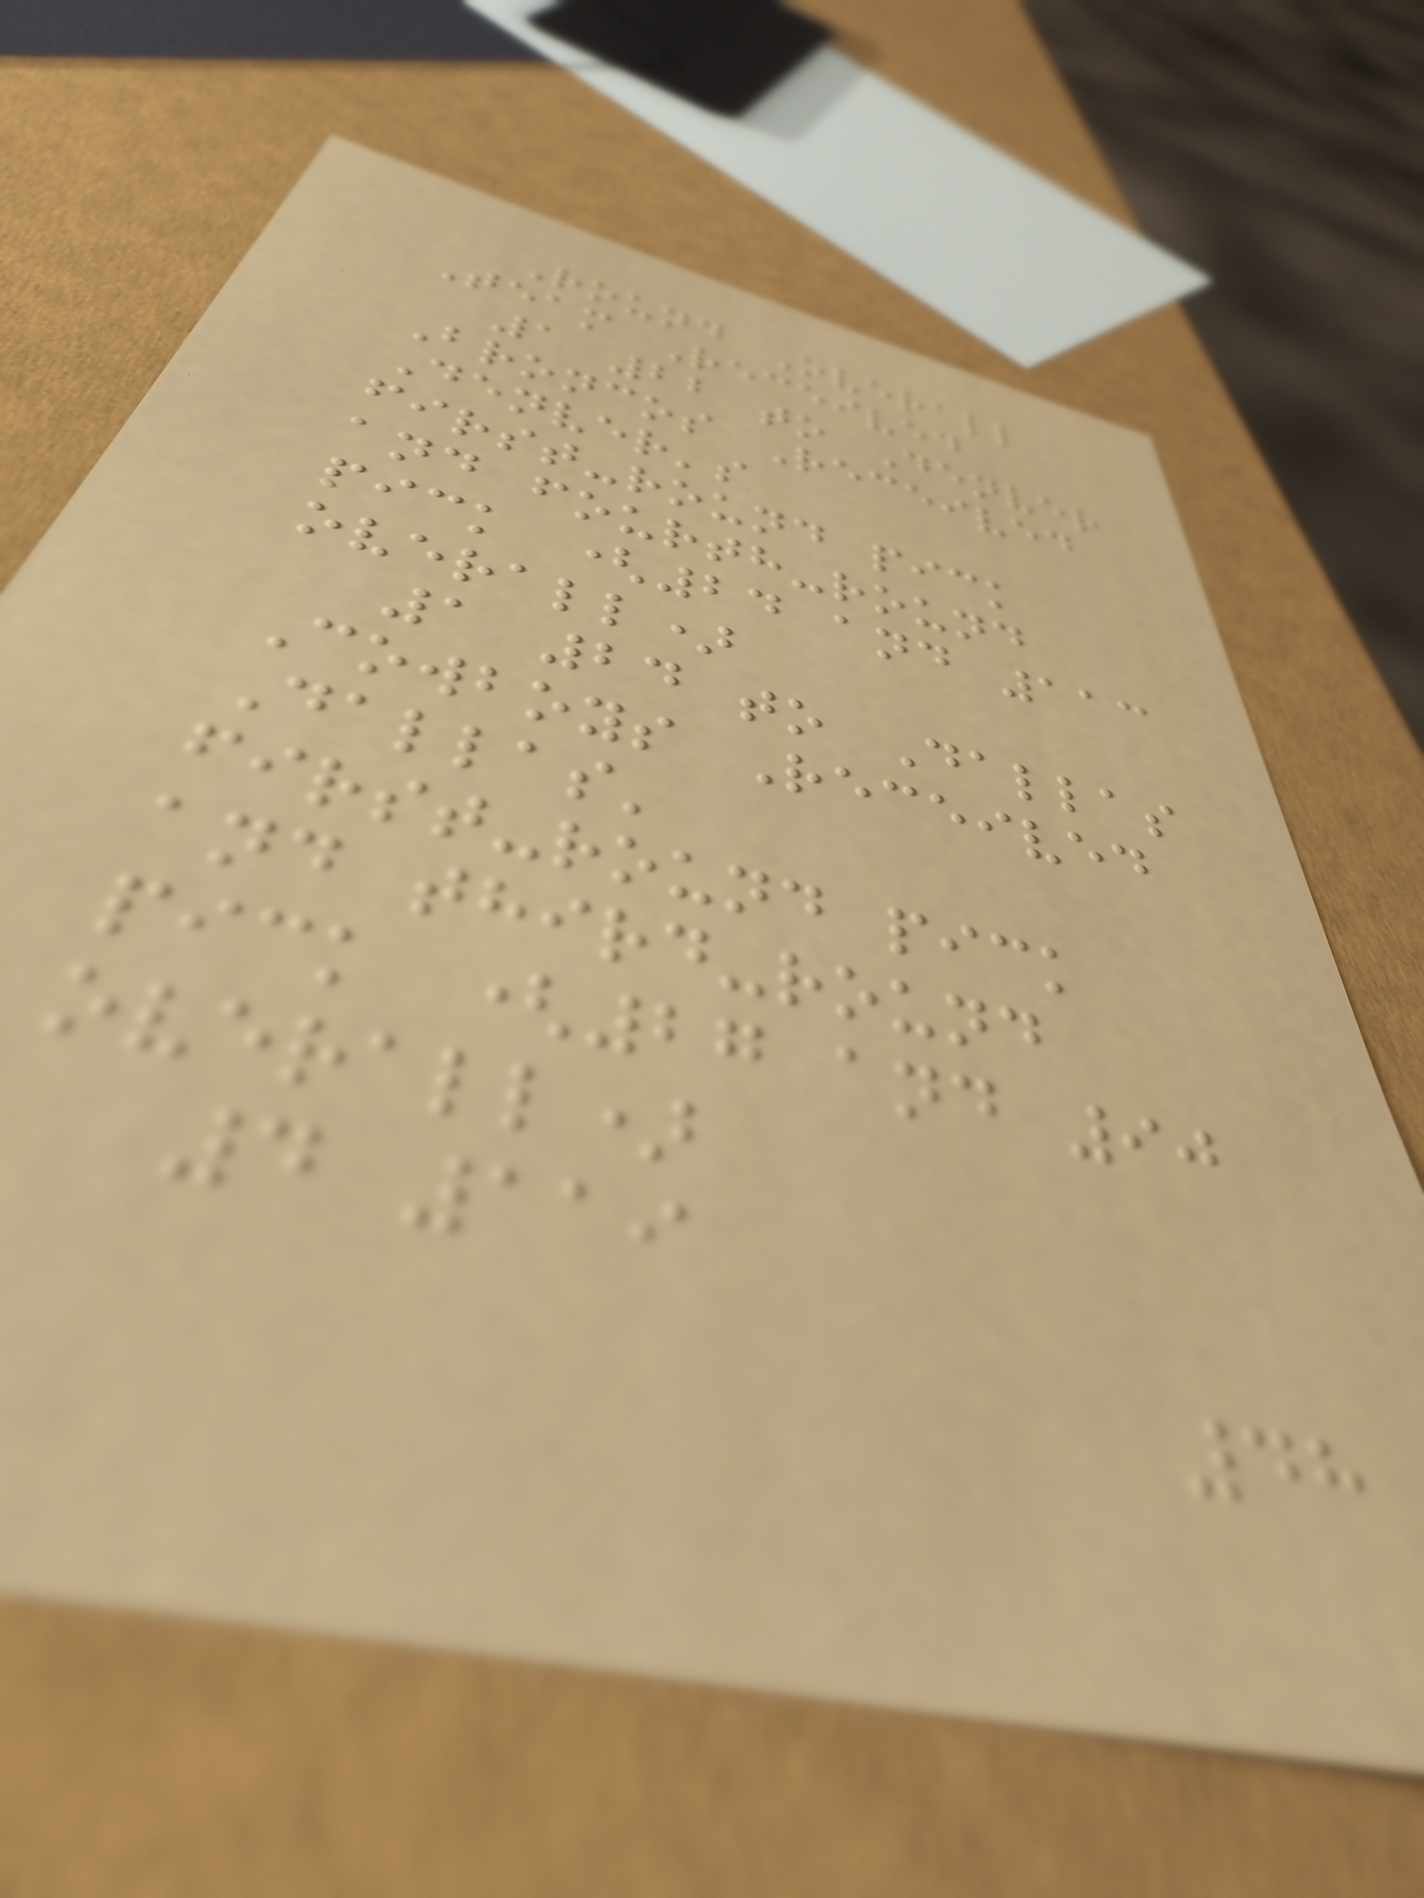Round Overall
Team Received
1 22 to Denver
Broncos Received
Denver's
first-round pick
and fourth-round
pick (24 and 113
overall)
1 24 to Dallas
Cowboys Received
Dallas'
first-round pick
and third-round
pick (27 and 90
overall)
4 119
48
